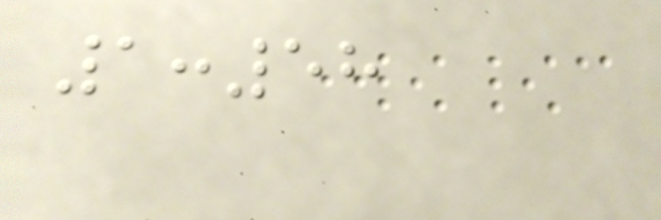1:58
